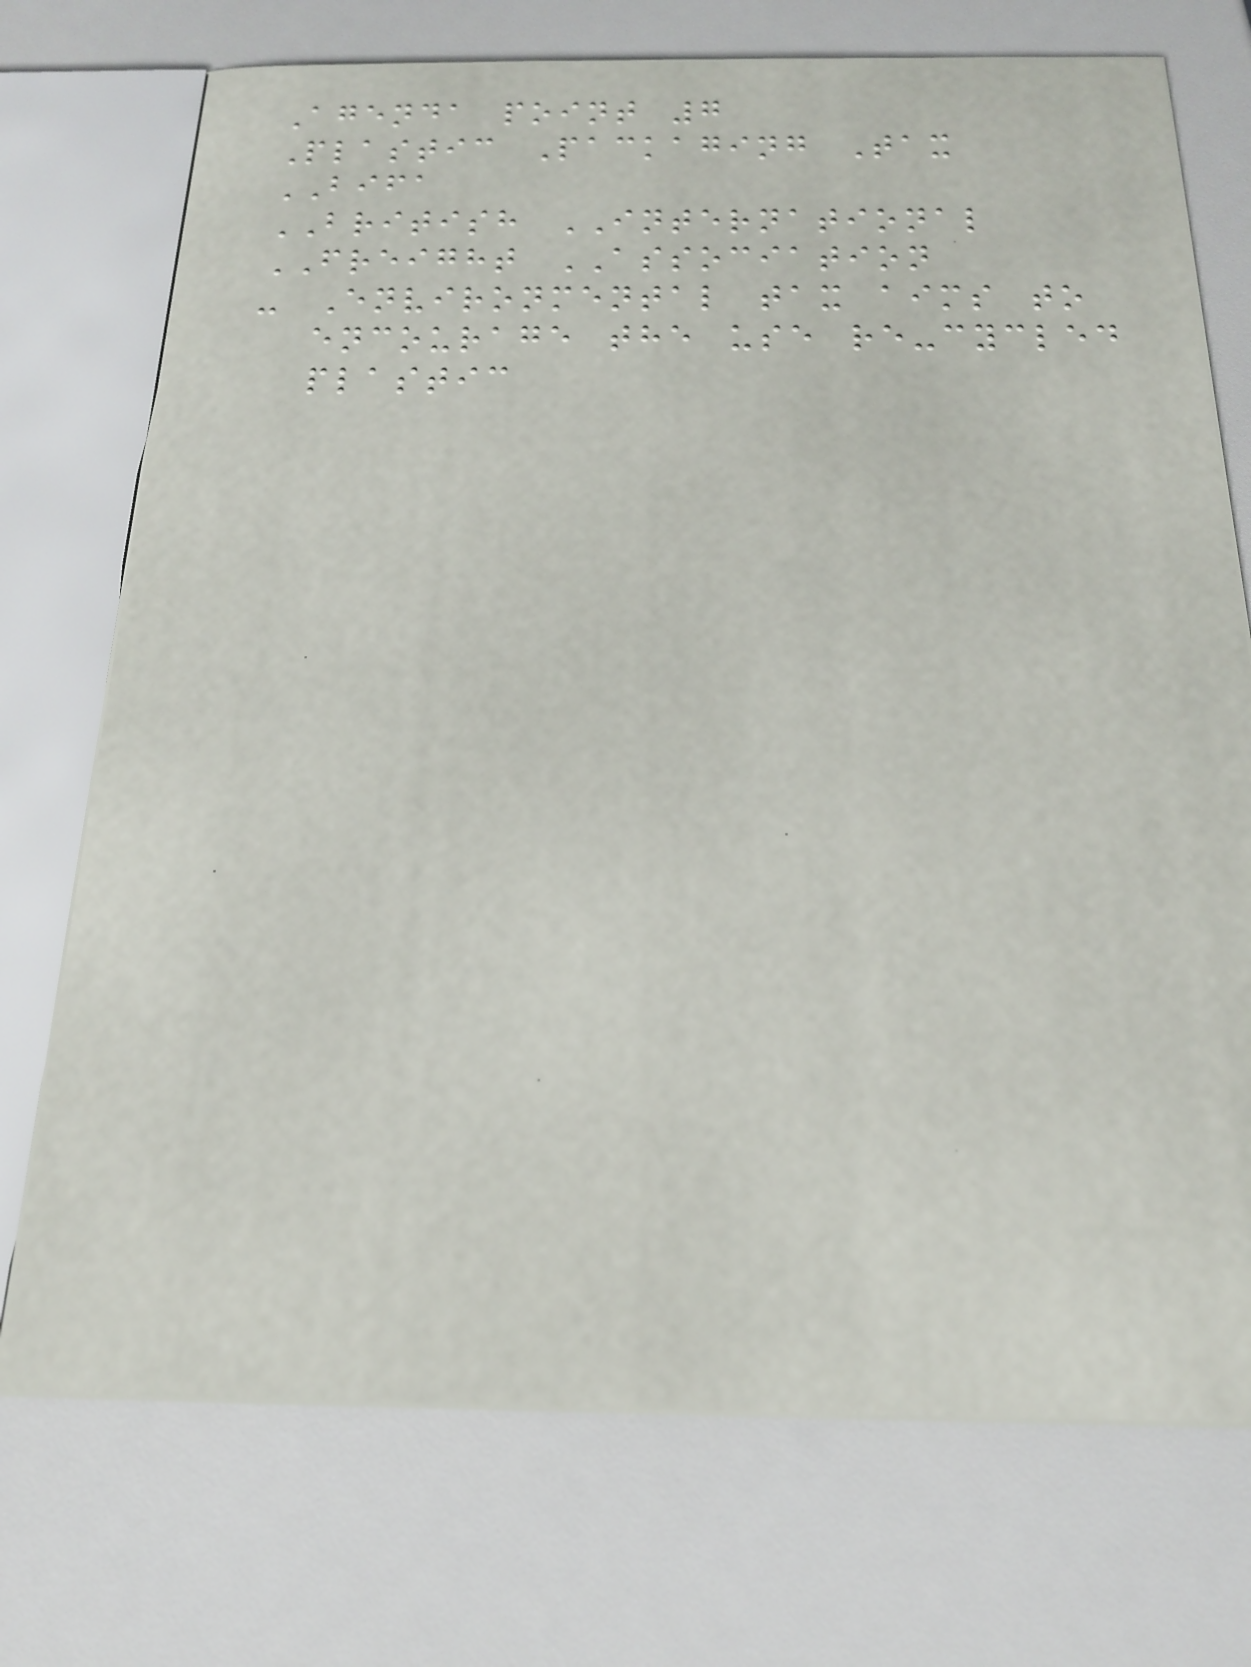Agenda point 7
Plastic Packaging Tax
BIFA
BRITISH INTERNATIONAL
FREIGHT ASSOCIATION
- Environmental tax aims to
encourage the use re-cycled
plastic
